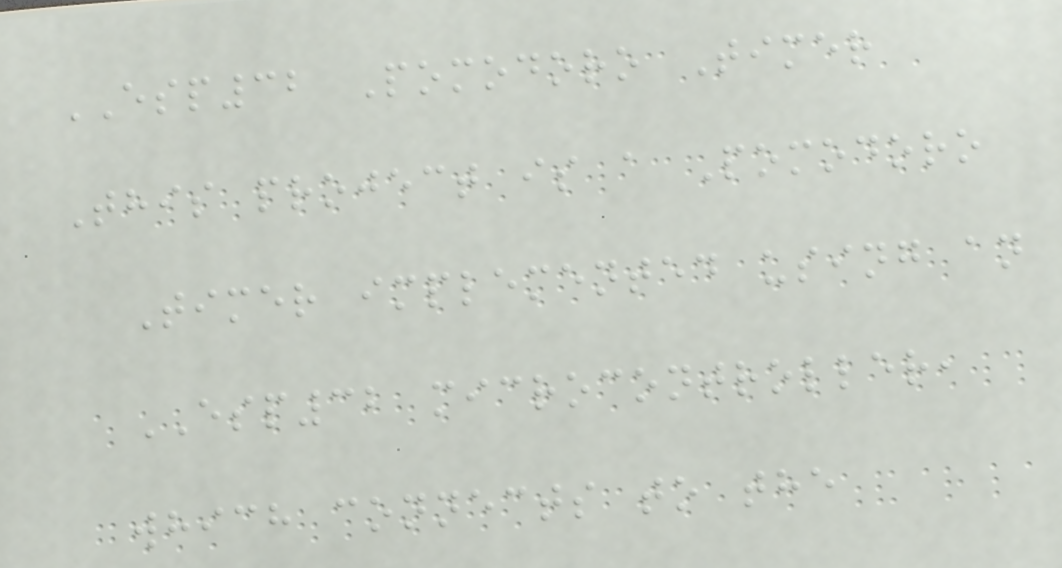ESP32 Pomodoro Timer
This project is a Pomodoro
Timer implemented using an
ESP32 microcontroller,
which connects to the
